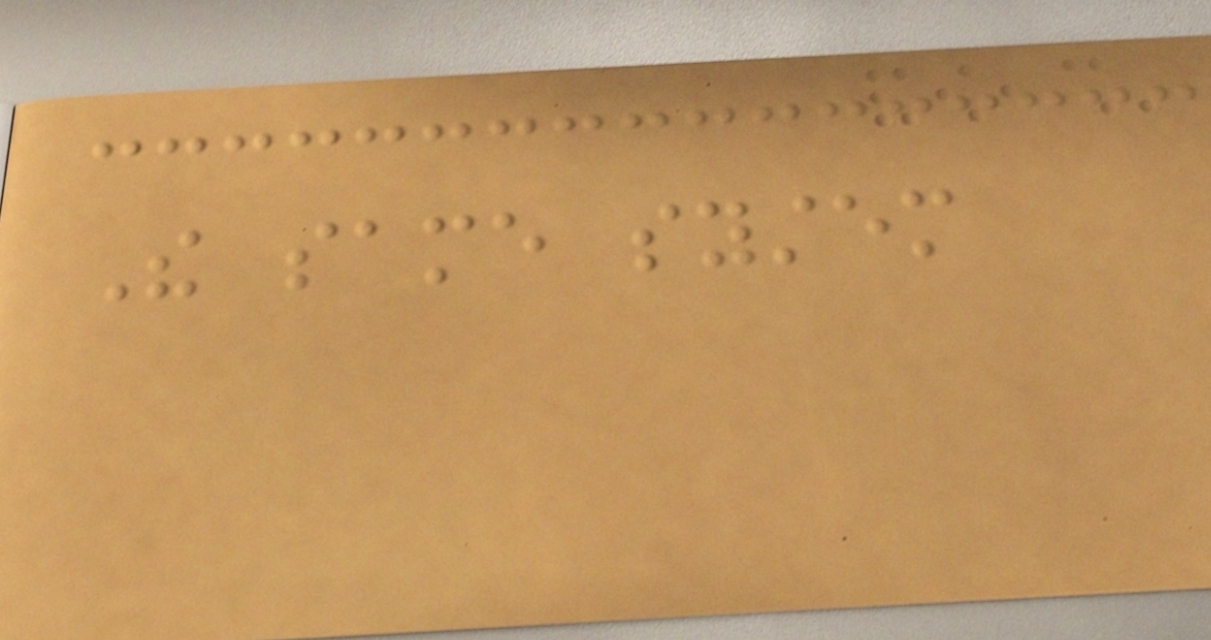The same system
